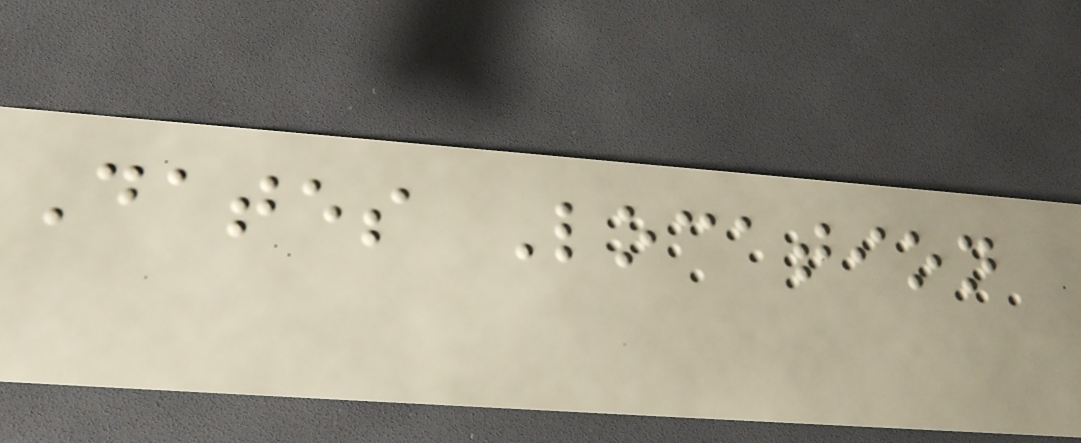Dates Location
